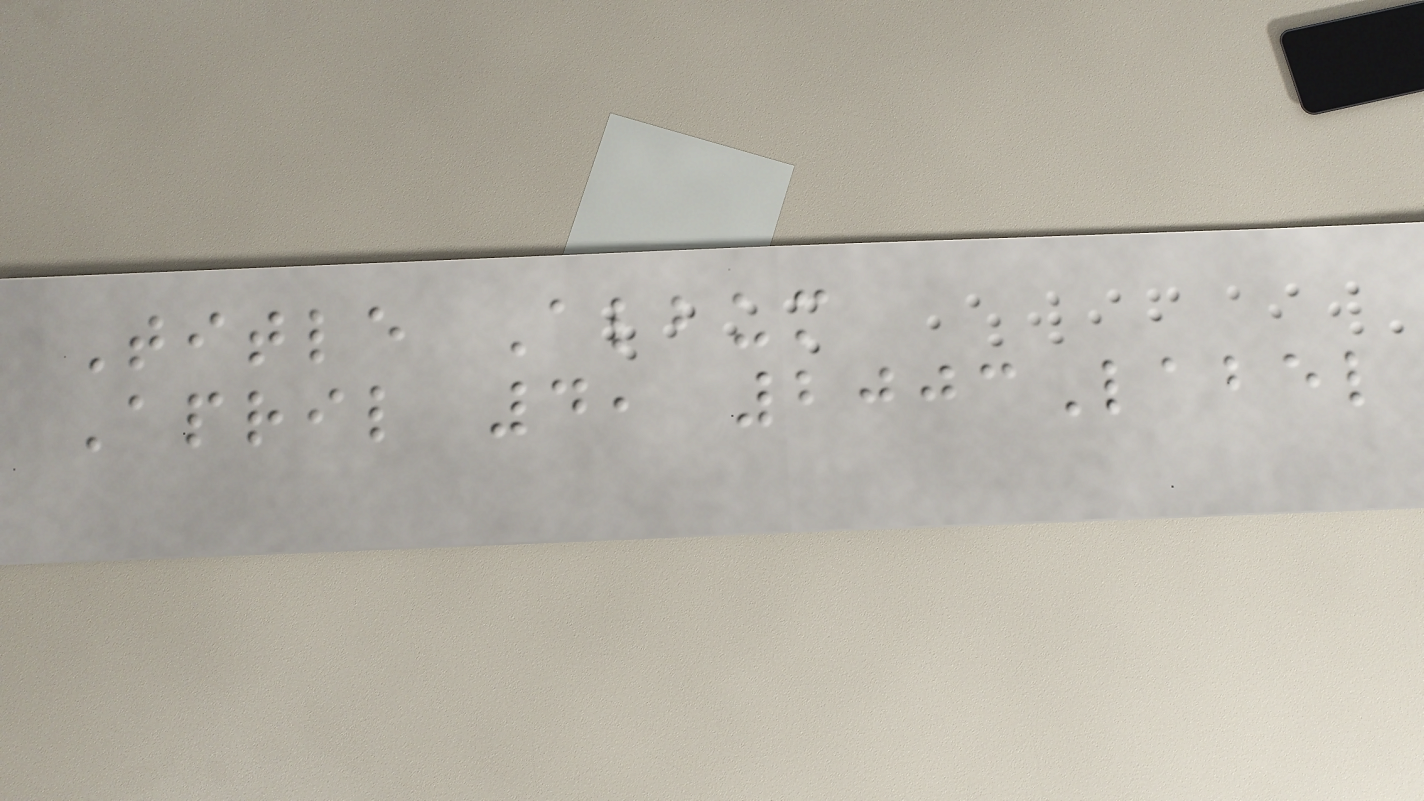Title Album
April 4, 2003Label
